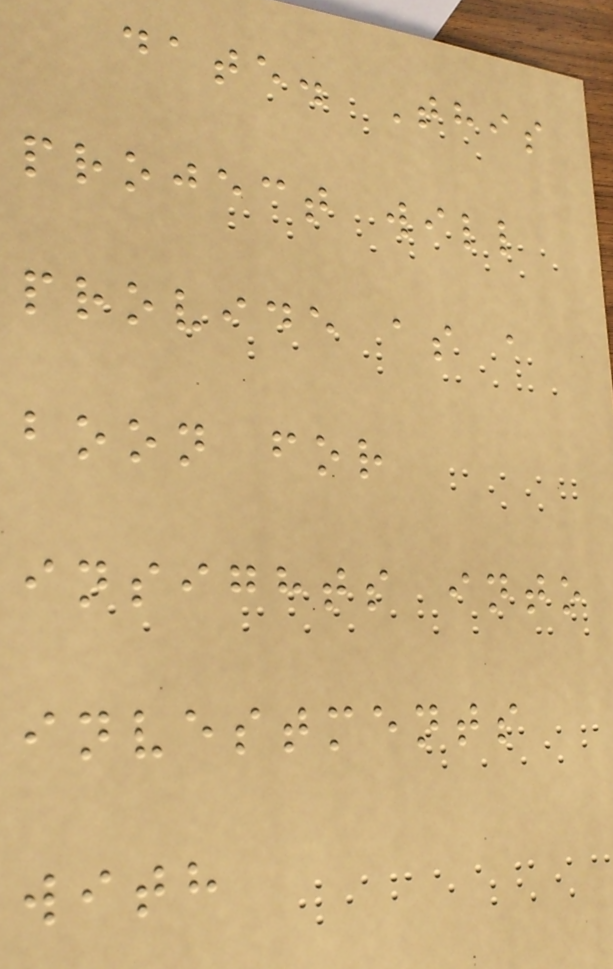date. This
project will
provide as a
boon for
insights into
investments
with
